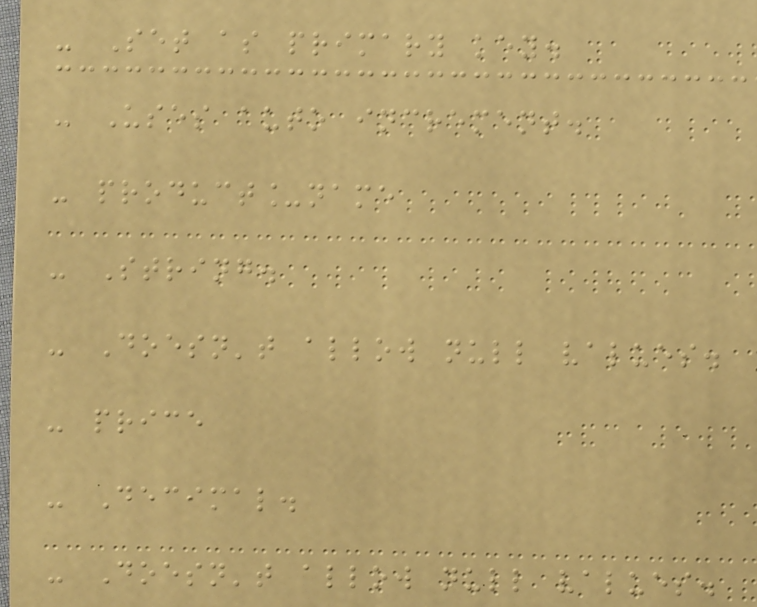- Set as primary key.
- Uses auto increment.
- product_name
- String.
- Doesn't allow null values.
- price
- Decimal.
- Doesn't allow null values.
